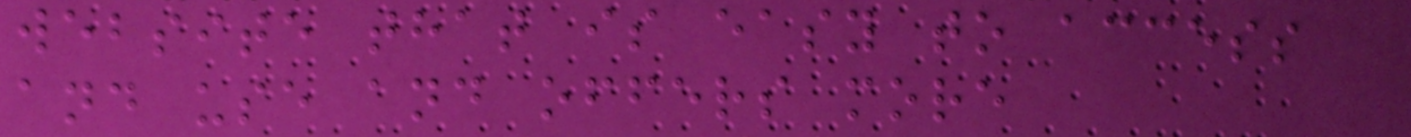website that is easy to access
and use and offers more
